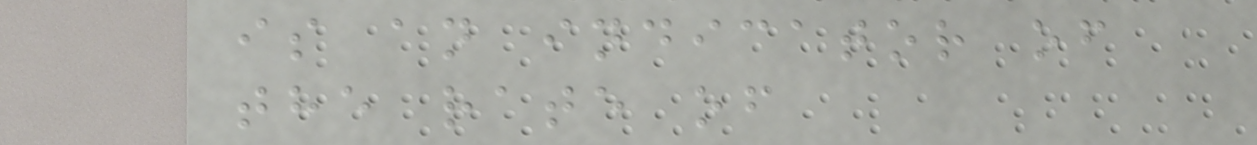is an indicator of
the rate of
